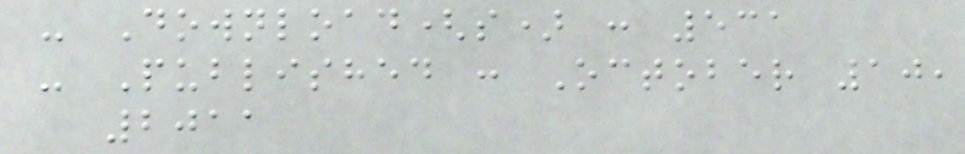- Download(s) : 531
- Published : October 10,
2011
